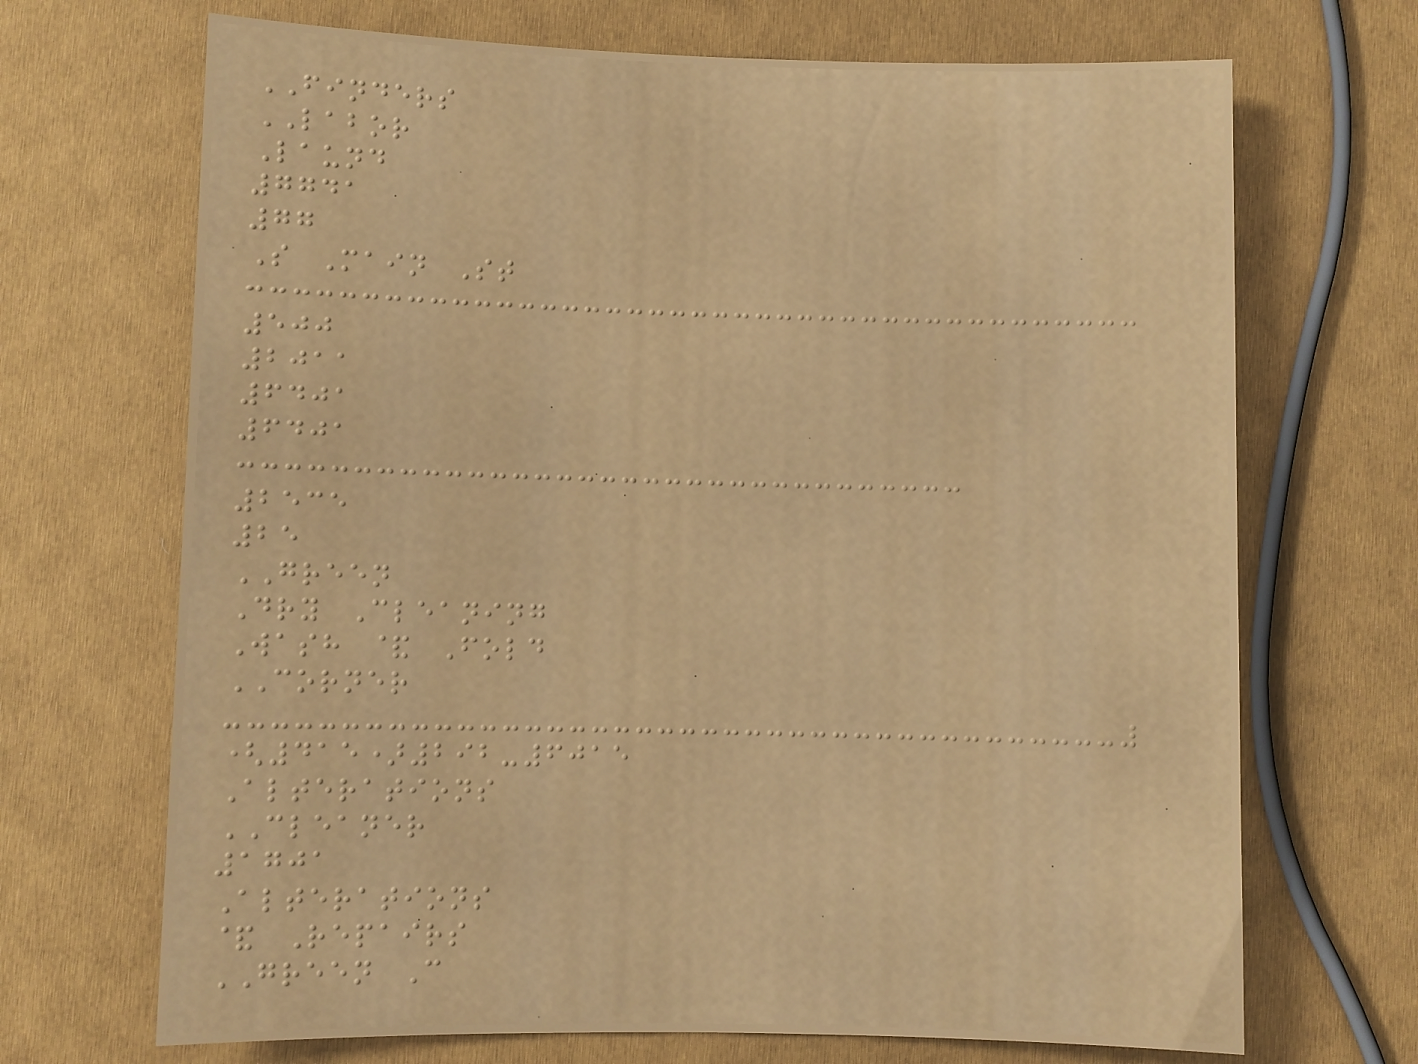FINDERS
LABOR
Laund
7741
77
S Main St
500
2011
6401
6401
2535
25
GREEN
Dry Cleaning
Wash & Fold
CORNER
(415)292-6015
Alterations
CLEANER
1701
Alterations
& Repairs
GREEN C
